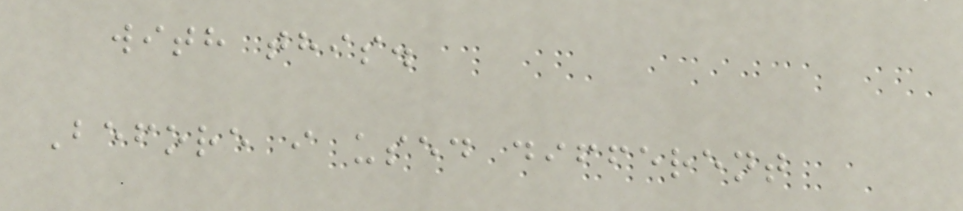with this.
Before i used different
